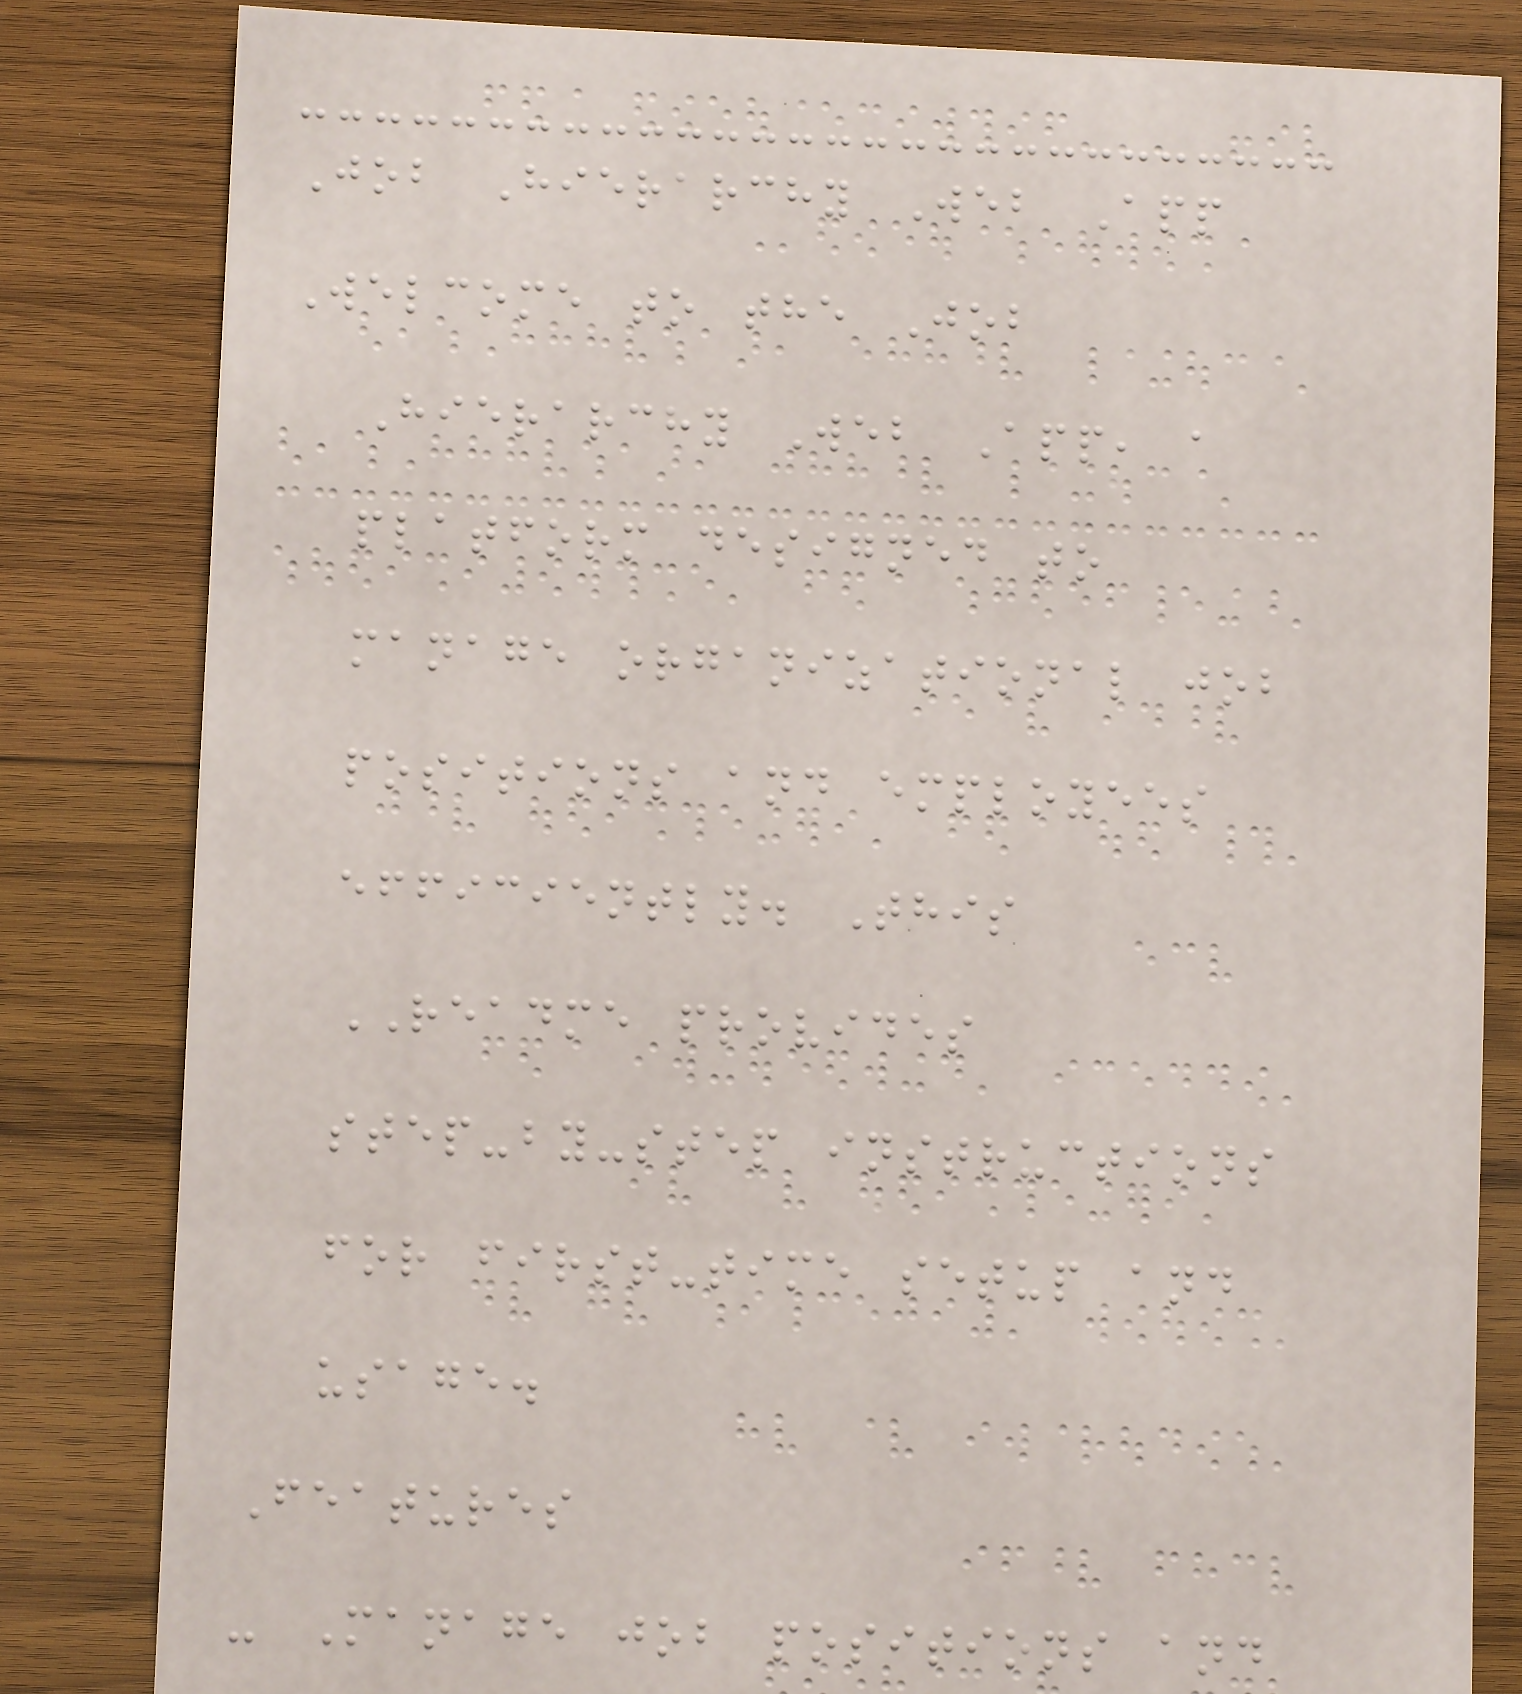Job Hierarchy Web App
Welcome to the Job
Hierarchy Web App, a
platform designed to
manage organizational job
positions and employees
efficiently. This
README provides
step-by-step instructions
for first-time setup and
usage.
Features
- Manage job positions and
